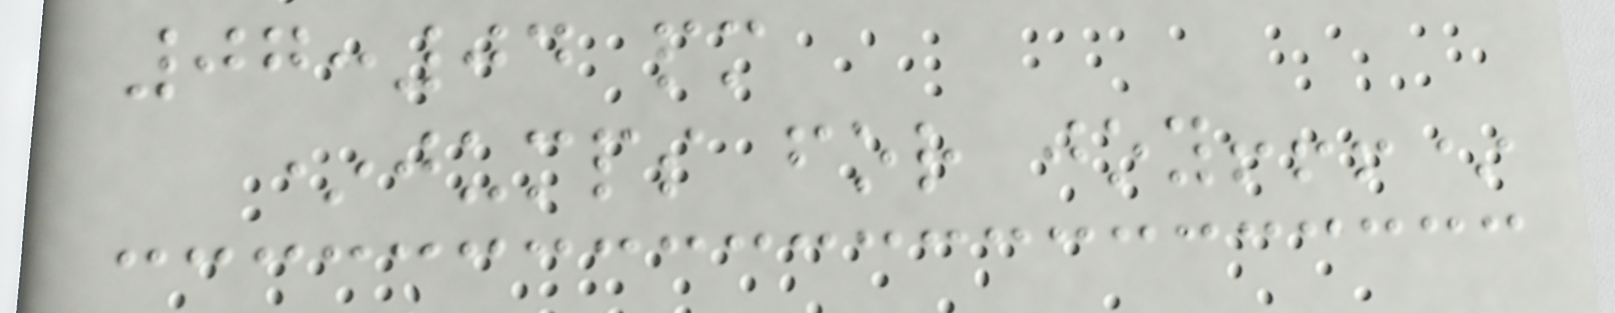07:04 pm
*jumps for joy!!!*
